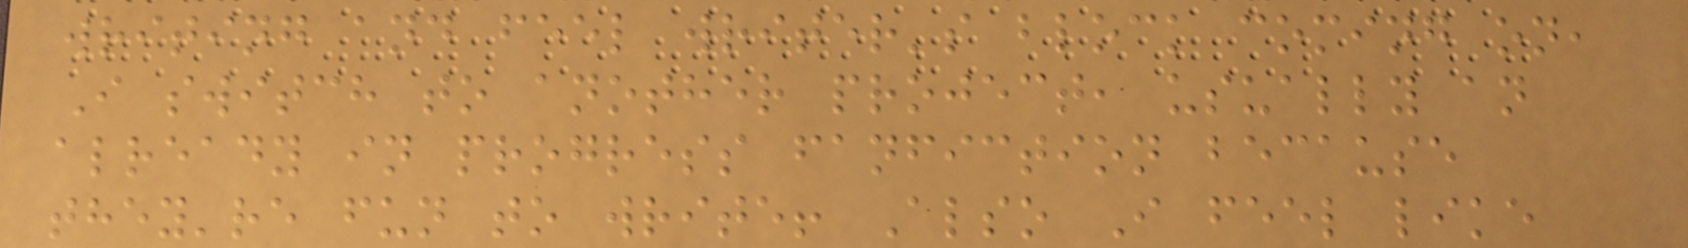writing and feel writer's block coming on,
I switch to another project, usually an
already in progress fanfiction because
they're fun to write! Also I feel like
